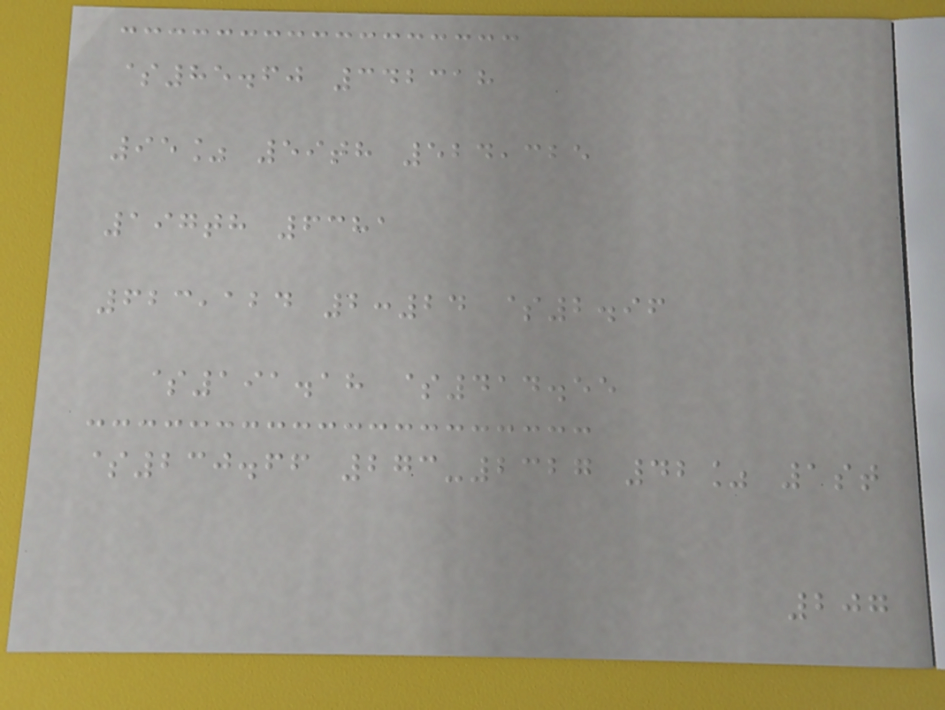$85.60 342318
95% 59th 524,325
197th 6381
623,124 2:24 $2.96
$191.18 $414.55
$230.66 273-2327 42% 1st
207
